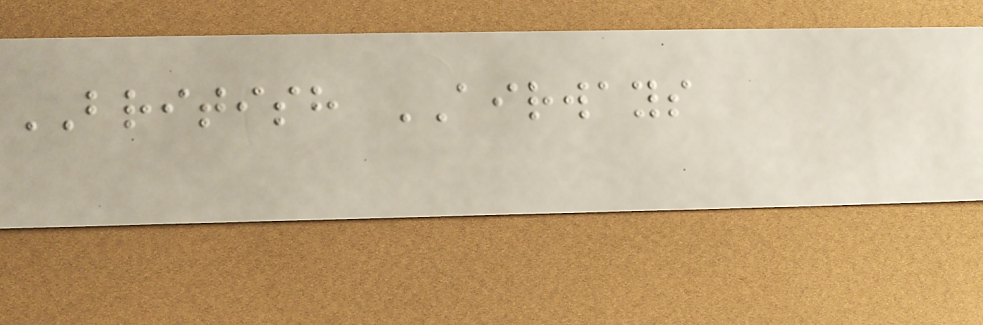BRITISH AIRWAYS
